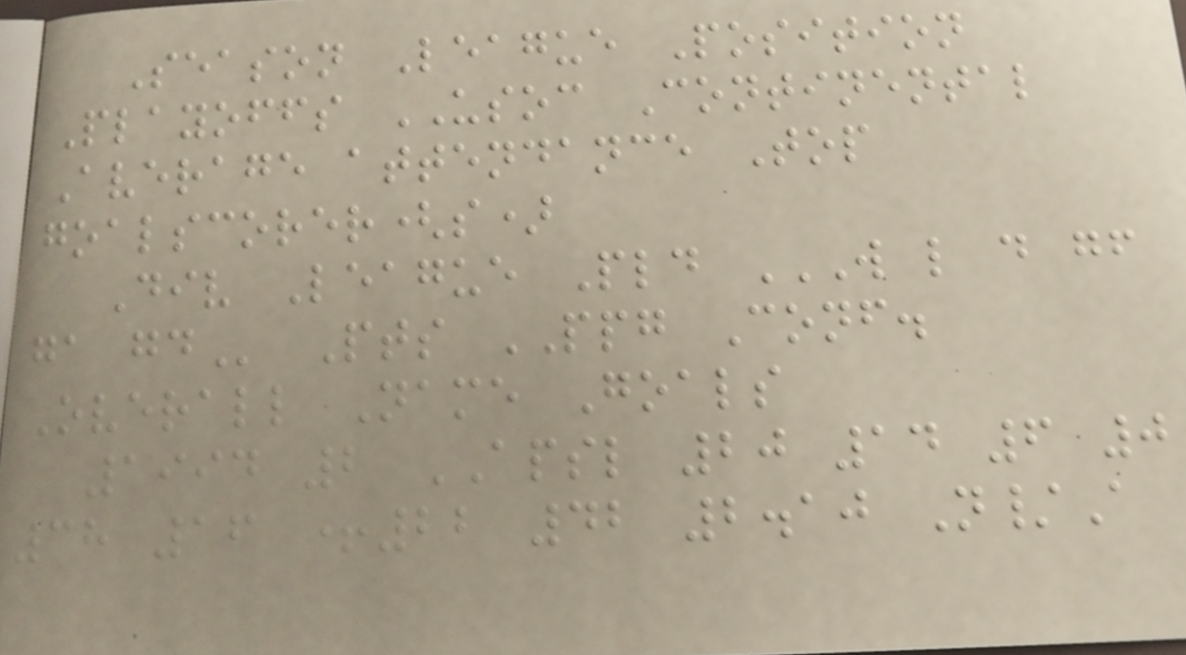Season League Position
Playoffs USOC Continental
Average attendance Top
goalscorer(s)
Div League Pld W L D GF
GA GD Pts PPG Conf.
Overall Name Goals
1994 2 APSL 20 14 6 0
38 16 +22 42 2.10 N/A
